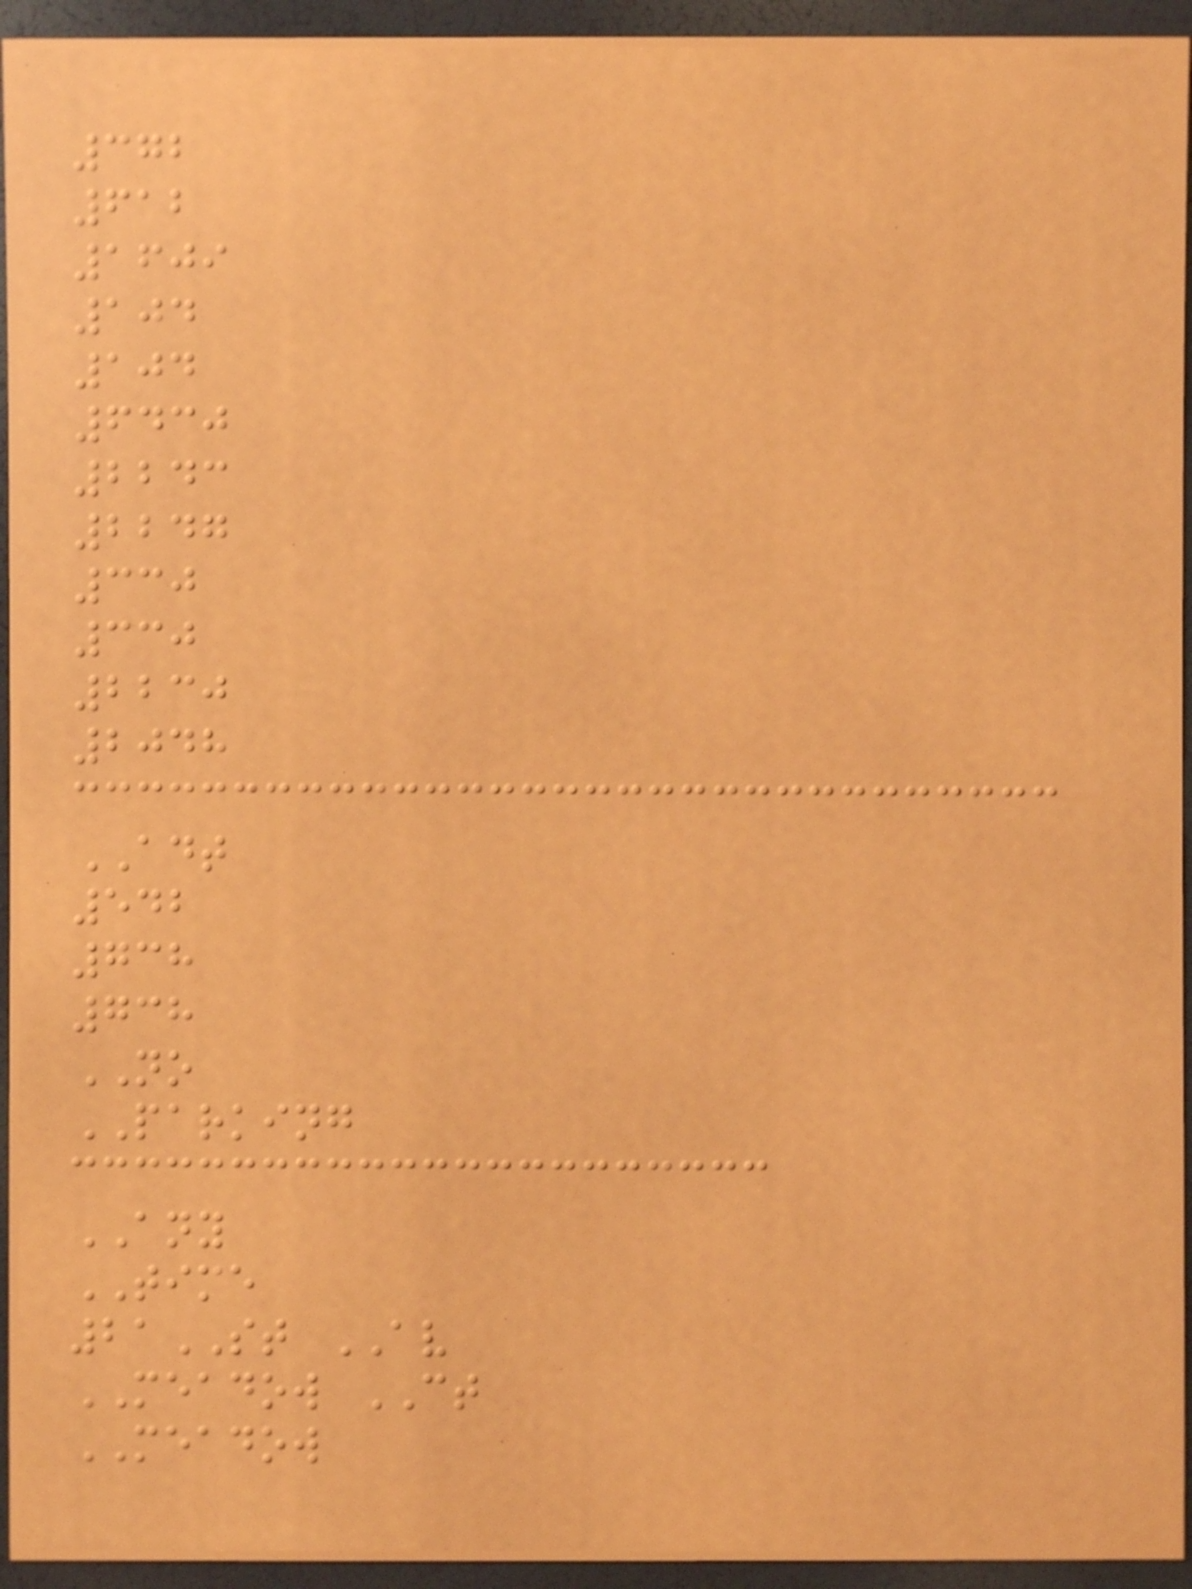372
612
1609
104
104
6430
2243
2247
330
330
2230
2048
ADT
542
738
738
NO
PARKING
ANY
TIME
21ST AV
MEADOW CT
MEADOW
